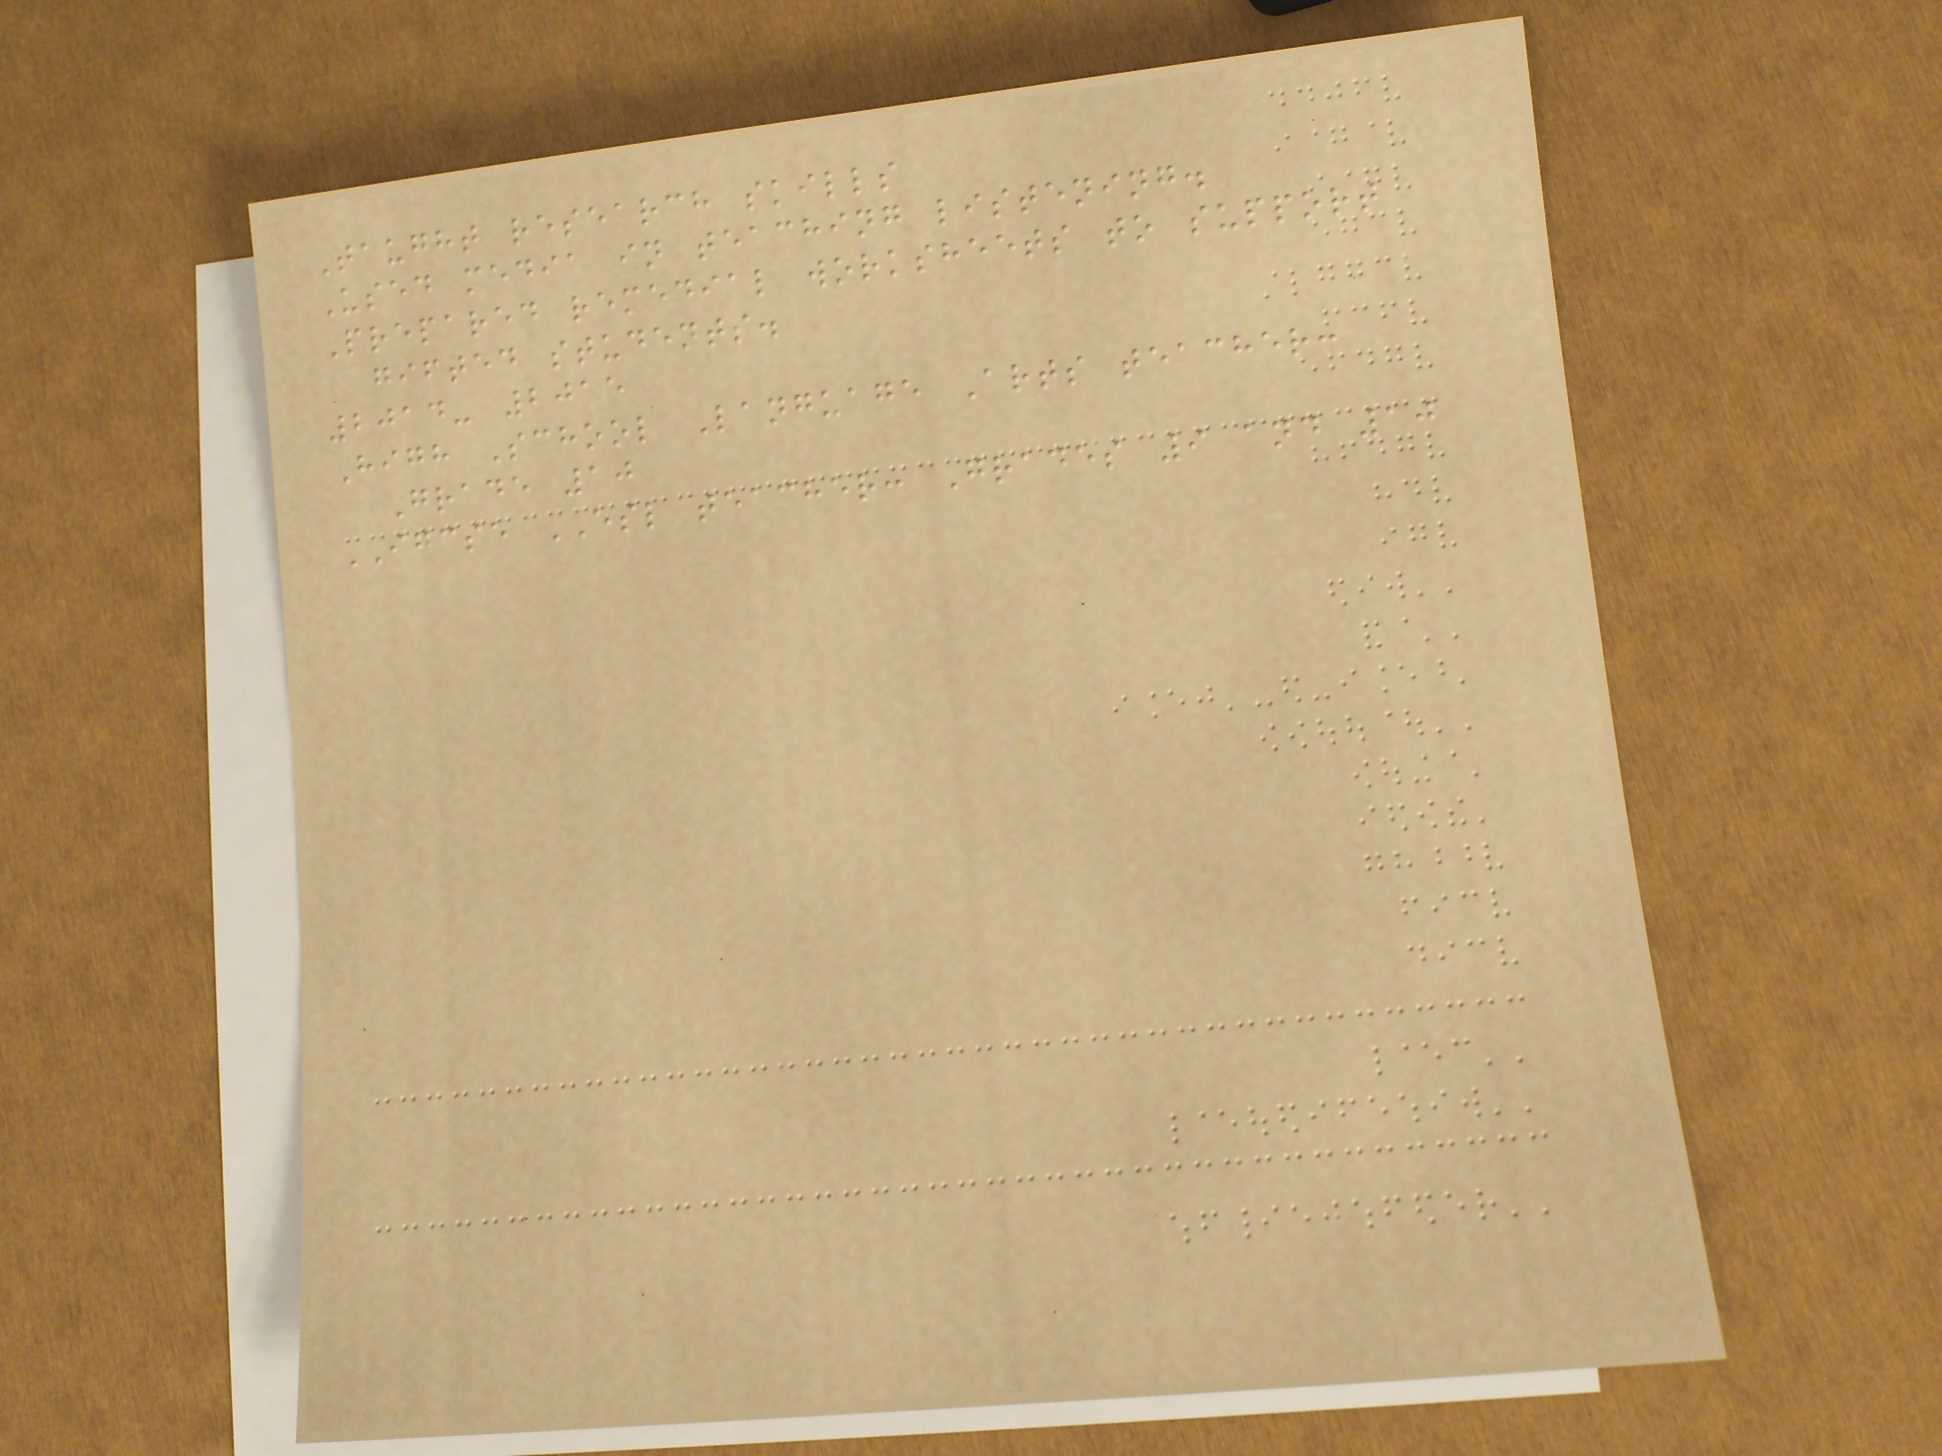Taught research skills
Used media in teaching listening.
Prepared remedial worksheets to support
gifted students.
2014- 2015
High School Language Arts teacher:
Grade 10
IGCSE ESL teacher: Grades 9 and 10
